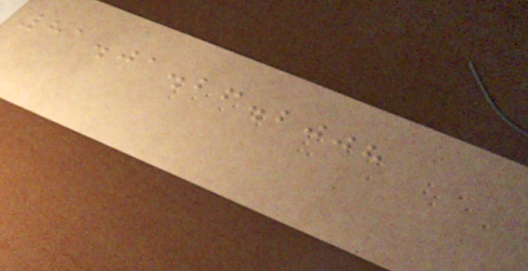81.01.26.2008
